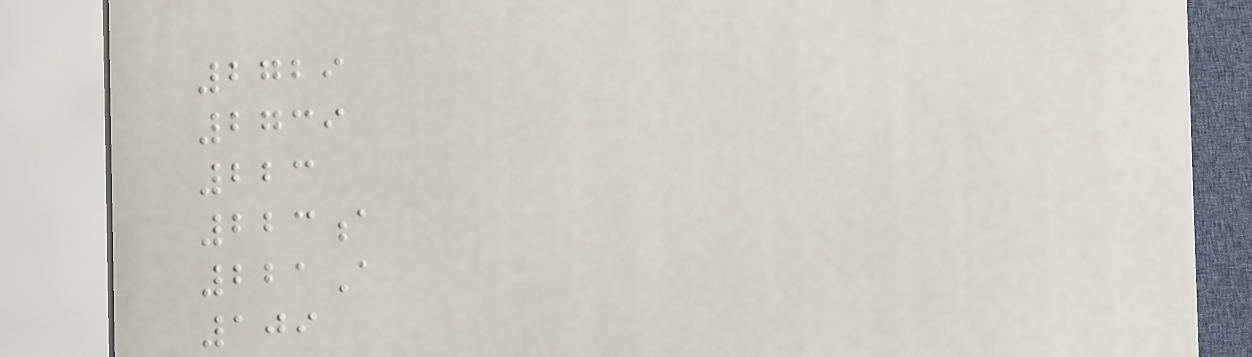2729
2739
223
223a
221A
109
